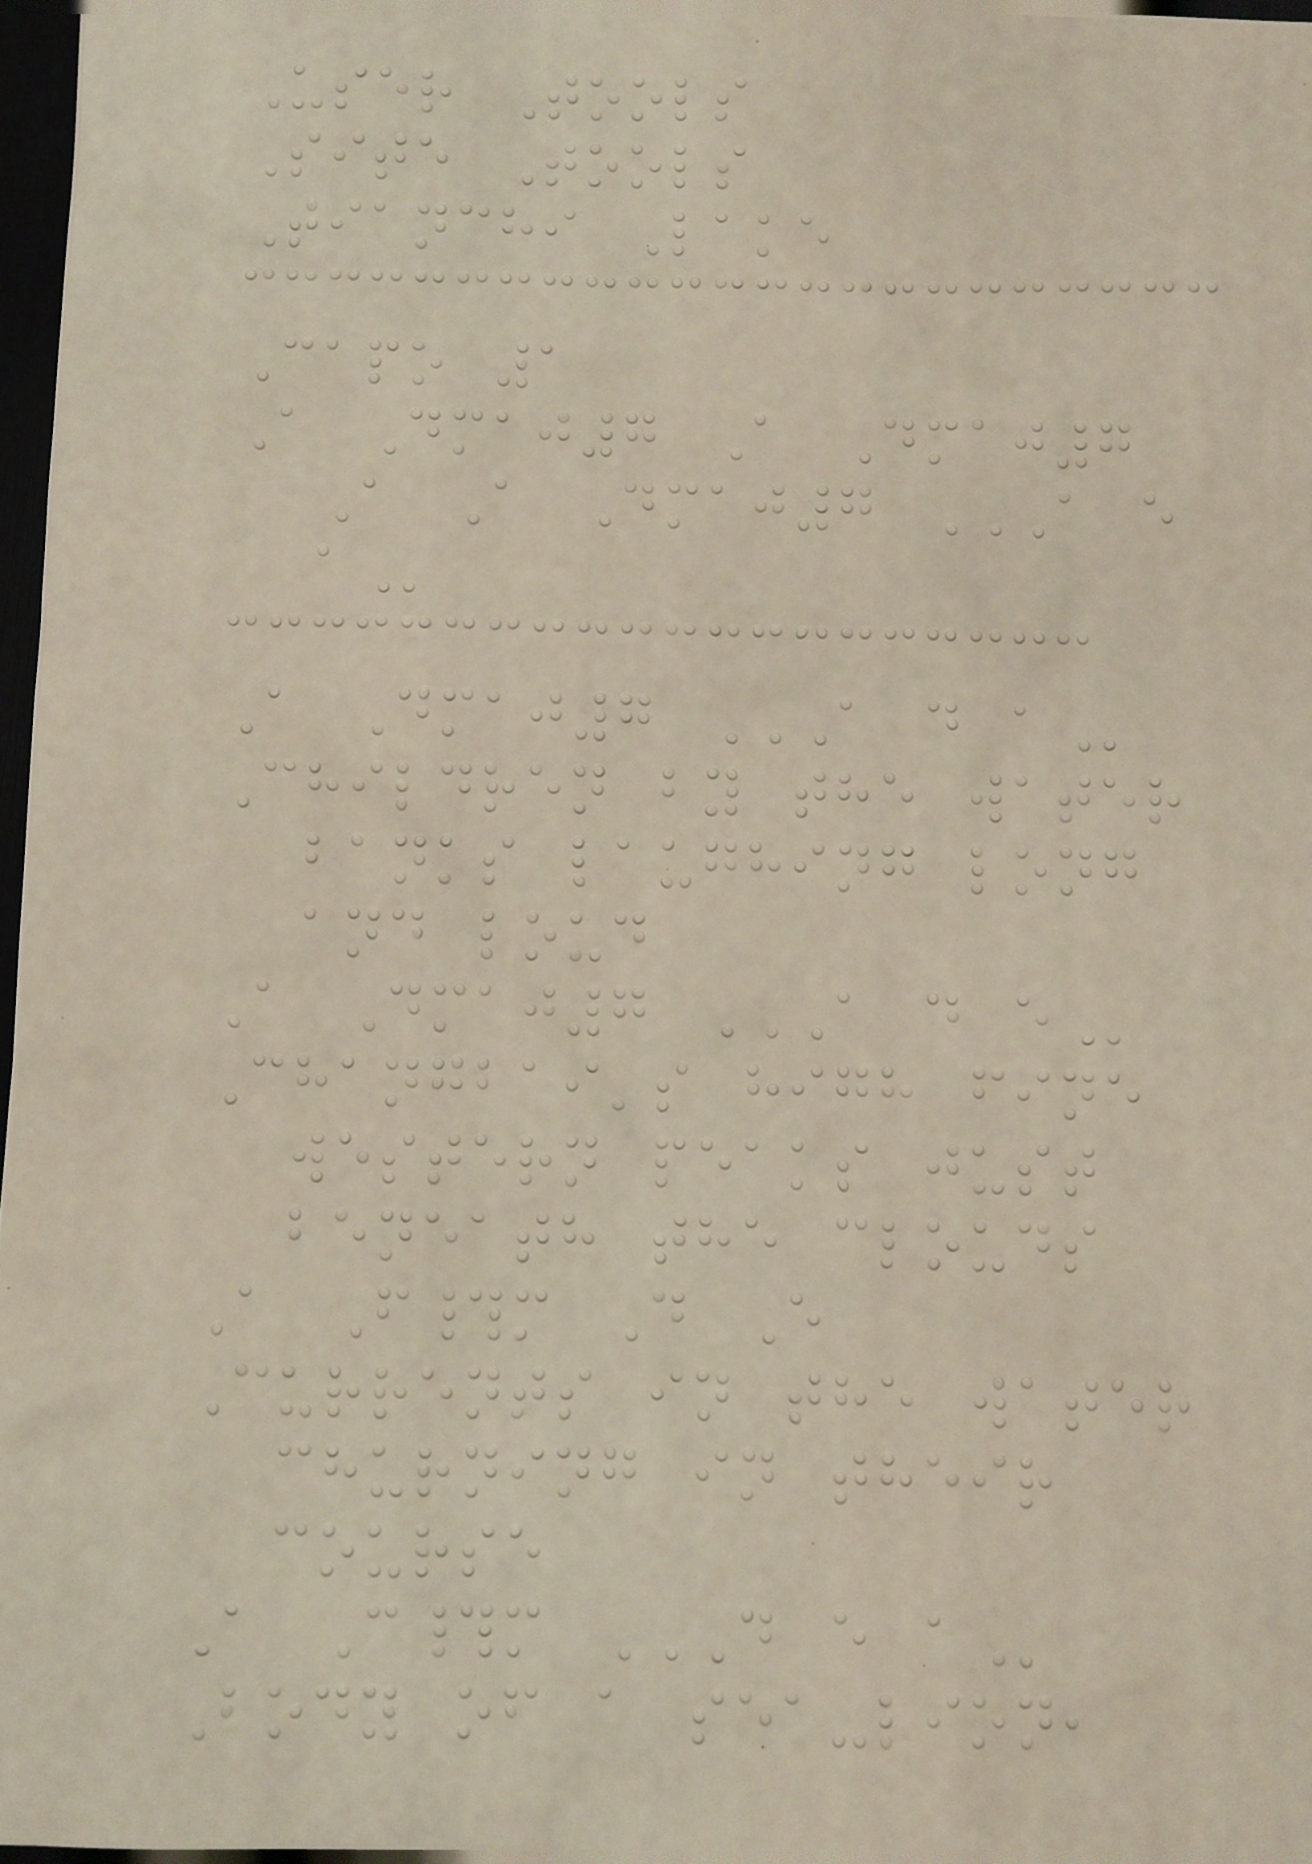User Tools
Site Tools
Tianchi Lake
Capo 1
A Dmaj7 A Dmaj7
A A Dmaj7 A E
A
A Dmaj7 A D A
Children by the water
banks laughing long
and loud
A Dmaj7 A D E
Changbai's high fine
western peaks just
beneath the clouds
A F#m D E
Currents in the water
churning in their
course
A C#m D E A
Body of a sea-lion,
